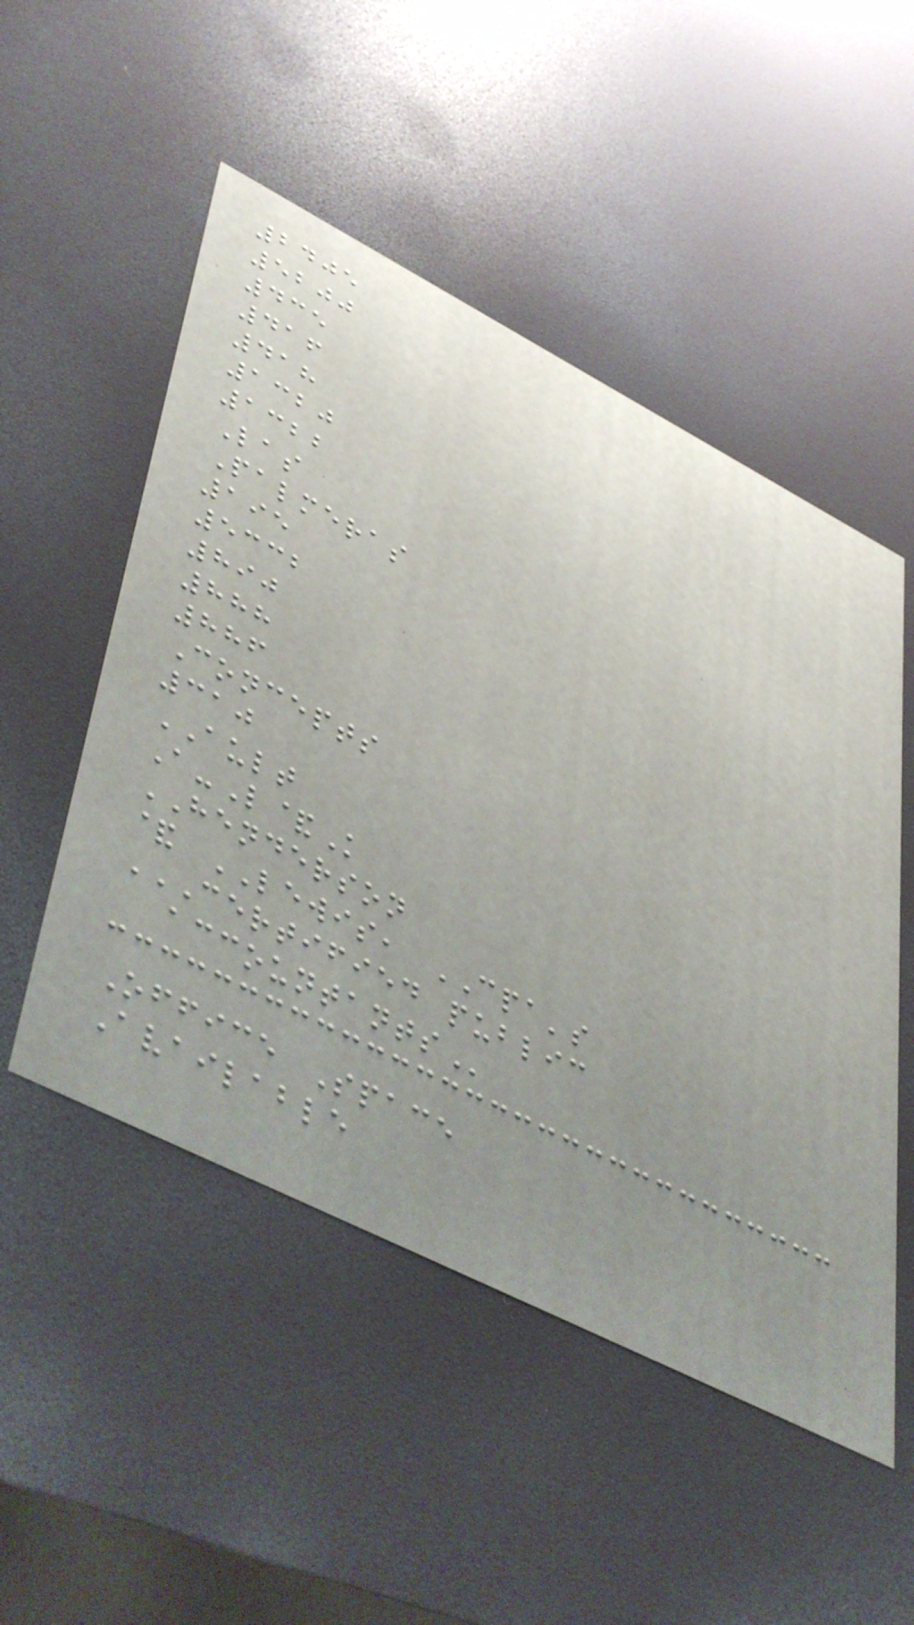2405
5200
435
416
418
1320
1322
Las
Palmeras
195
5332
890
888
886
Concepts
310
AULT
A-L&K
HENDERSON
& LEWIS, CPA's
CERTIFIED PUBLIC
ACCOUNTANTS
Office Space
Available
